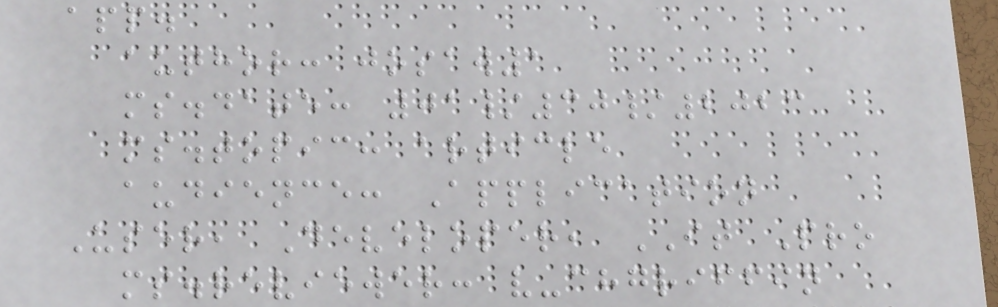app.
author: josaw1
ms.date: 01/30/2023
ms.topic: article
audience: Application
User, Developer, IT Pro
ms.reviewer: v-chgriffin
